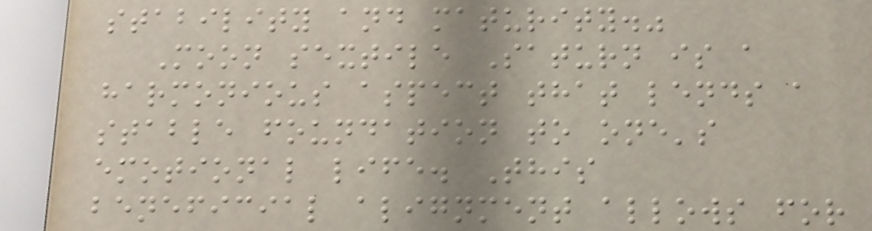stability and maturity."
Moon sextile Saturn is a
harmonious aspect that lends a
stable foundation to one's
emotional life. This
beneficial alignment allows for
